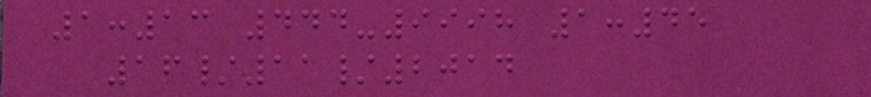1:13 444-9998 1:45
16/11/2014
